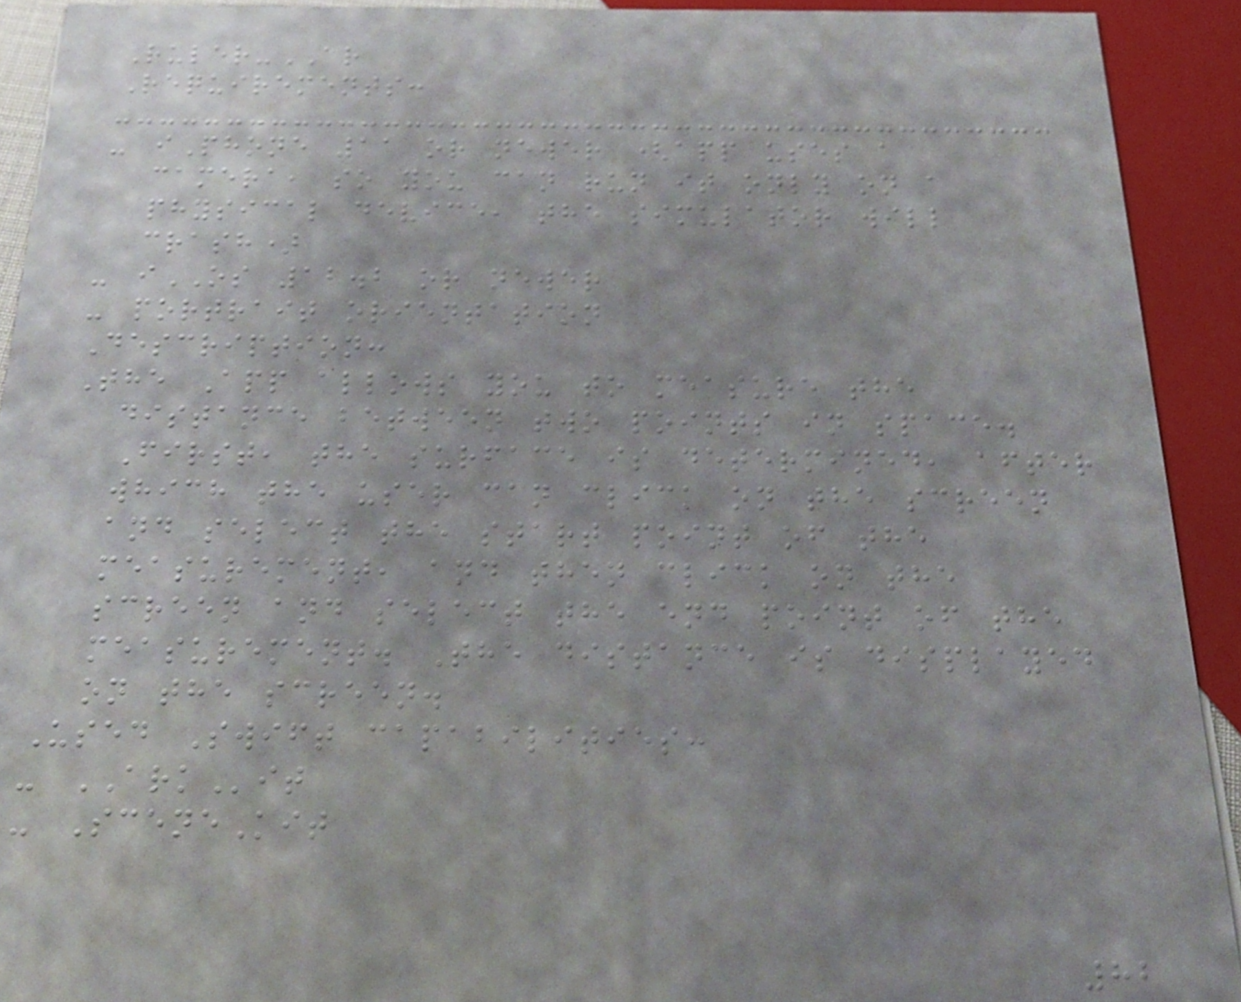Ruler-AR
Requirements:
- iPhone 11 or newer (app uses a
camera, so you can run it only on a
physical device, the simulator will
crash)
- iOS 12.2 or newer
- portrait orientation
Description:
The App allows you to measure the
distance between two points in space.
First, the surface is determined, after
which the user can click on the screen
and select the start point of the
measurement, and then click on the
screen and select the end point of the
measurement. The distance is displayed
on the screen.
Used Swift capabilities:
- ARKit
- SceneKit
82
